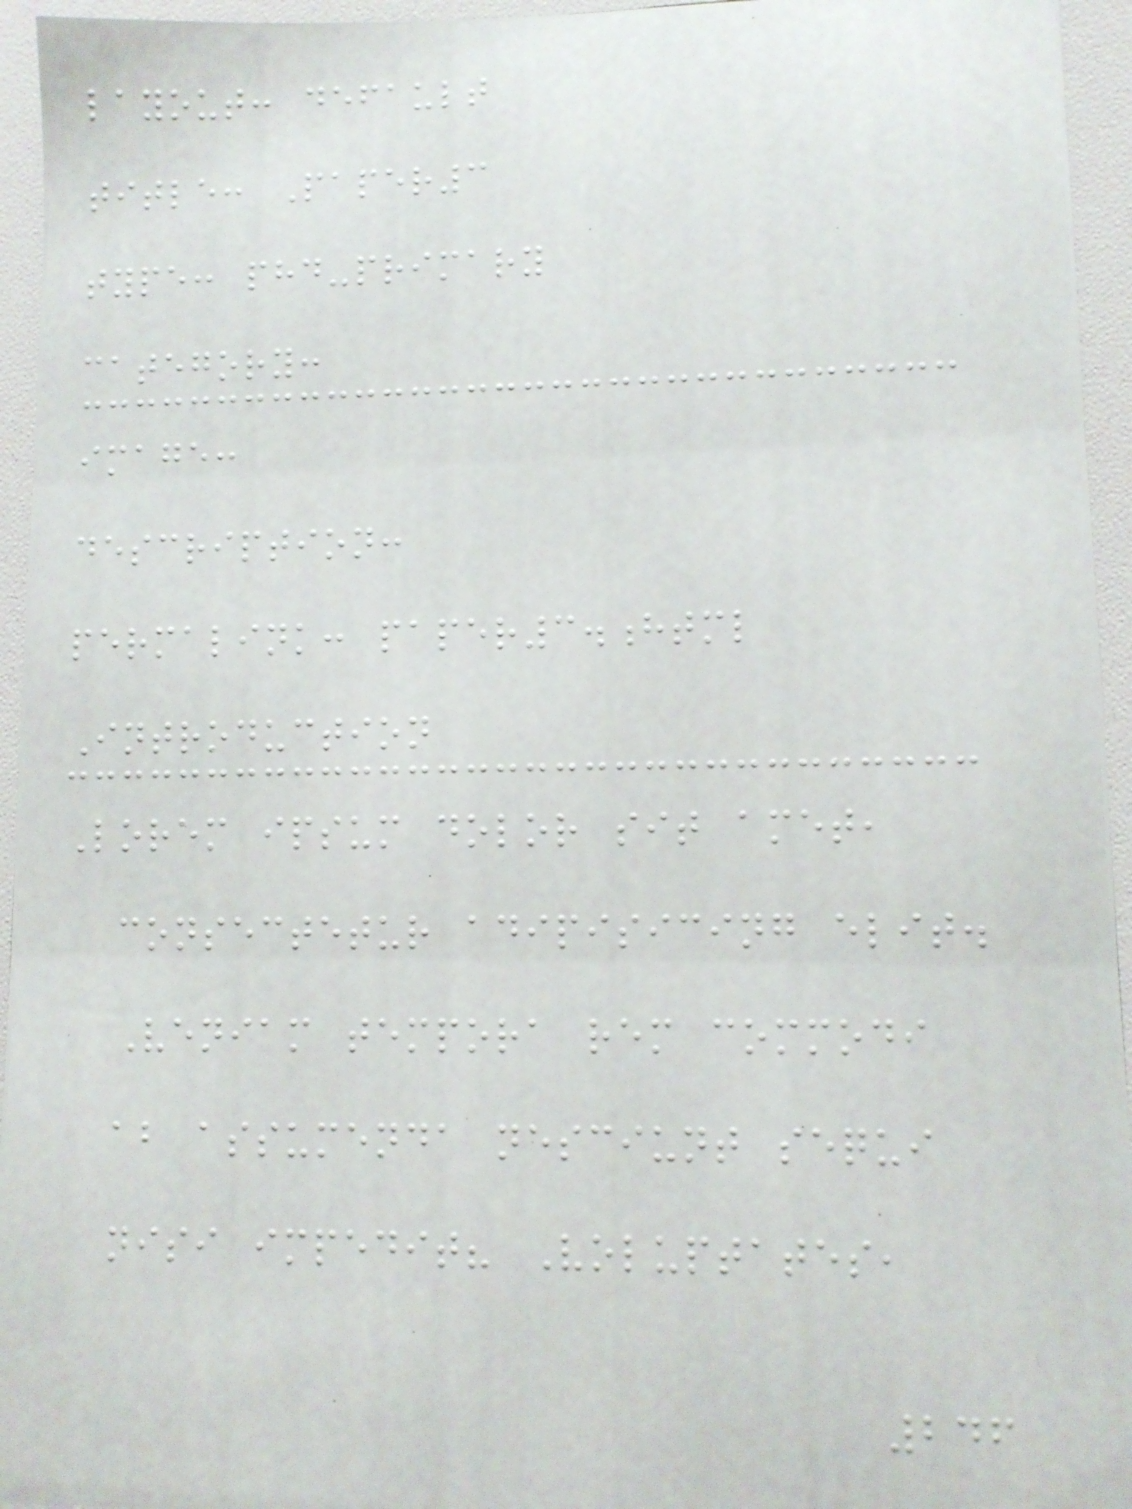layout: default
title: Paper3
type: phd-primary
category:
image:
description:
permalink: paper3.html
Introduction
Lorem ipsum dolor sit amet,
consectetur adipisicing elit.
Veniam tempora rem commodi
ab assumenda nesciunt sequi
nisi impedit? Voluptates,
246
